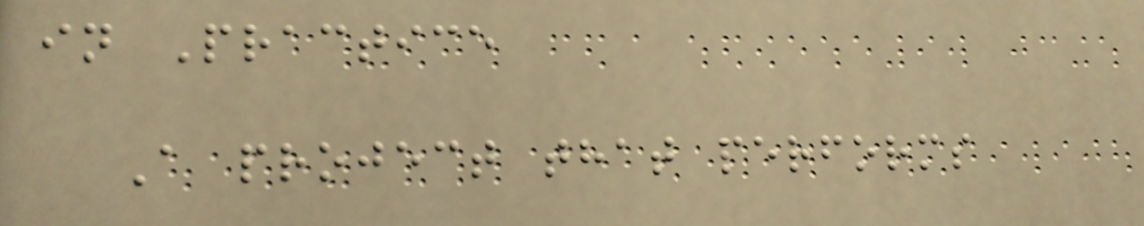in Practice
A project that performs
